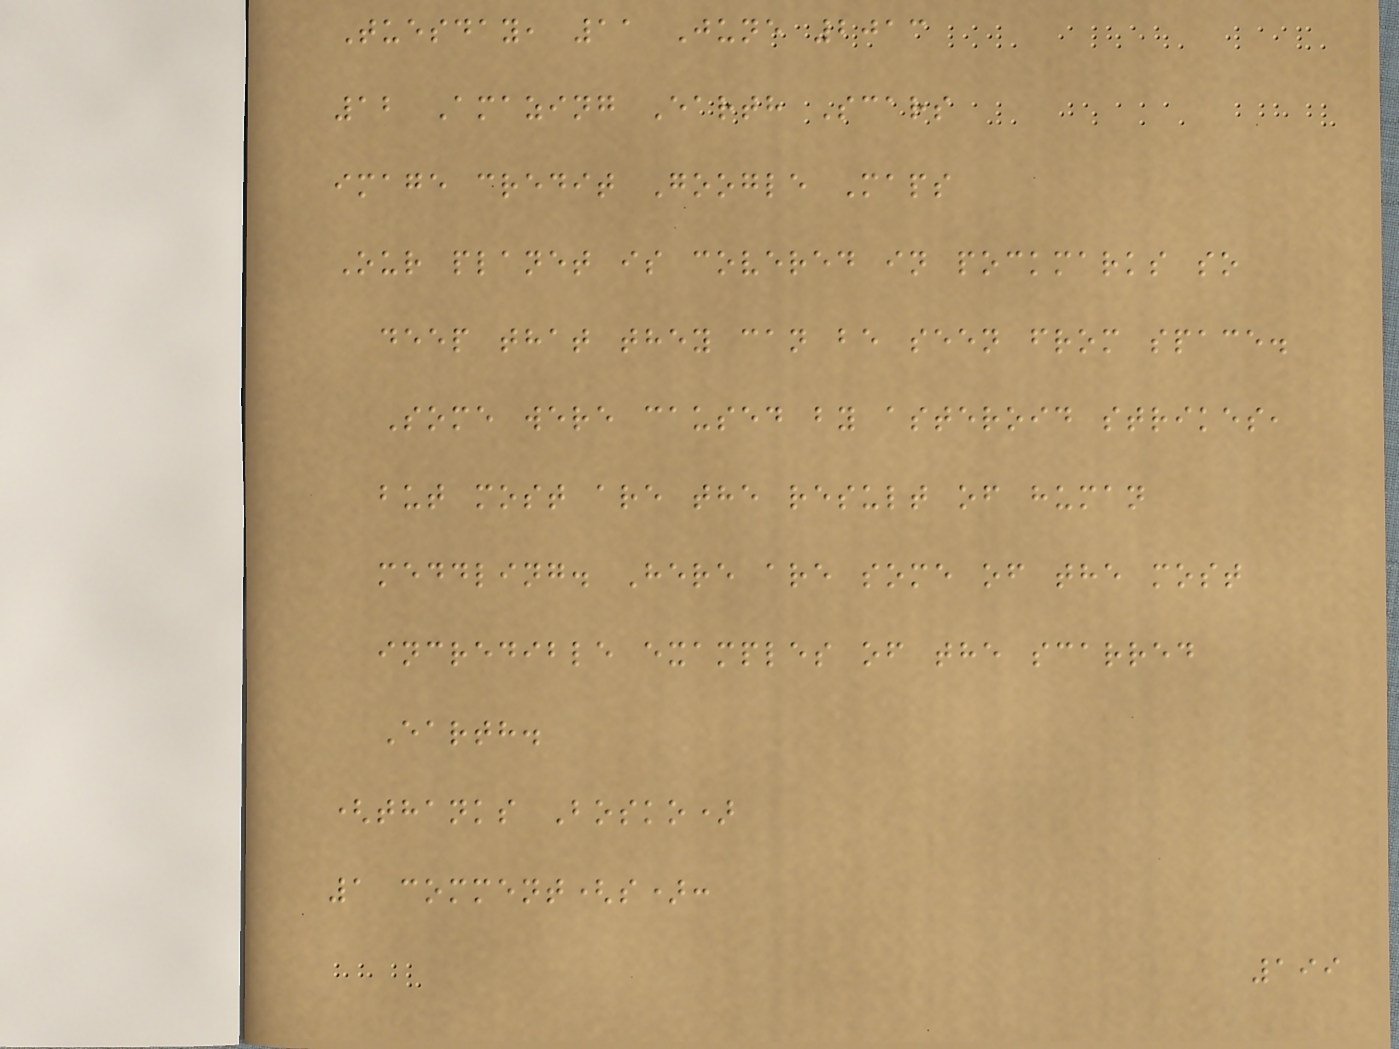Tuesday, 11 June 2013
12 Amazing Earth Scars
image credit Google Maps
Our planet is covered in pockmarks so
deep that they can be seen from space.
Some were caused by asteroid strikes,
but most are the result of human
meddling. Here are some of the most
incredible examples of the scarred
Earth.
(thanks Bosko)
1 comment(s):
199
